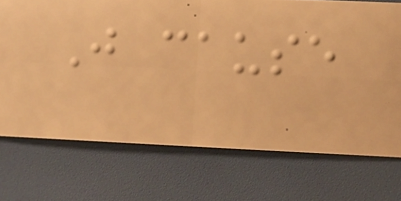Just cause
